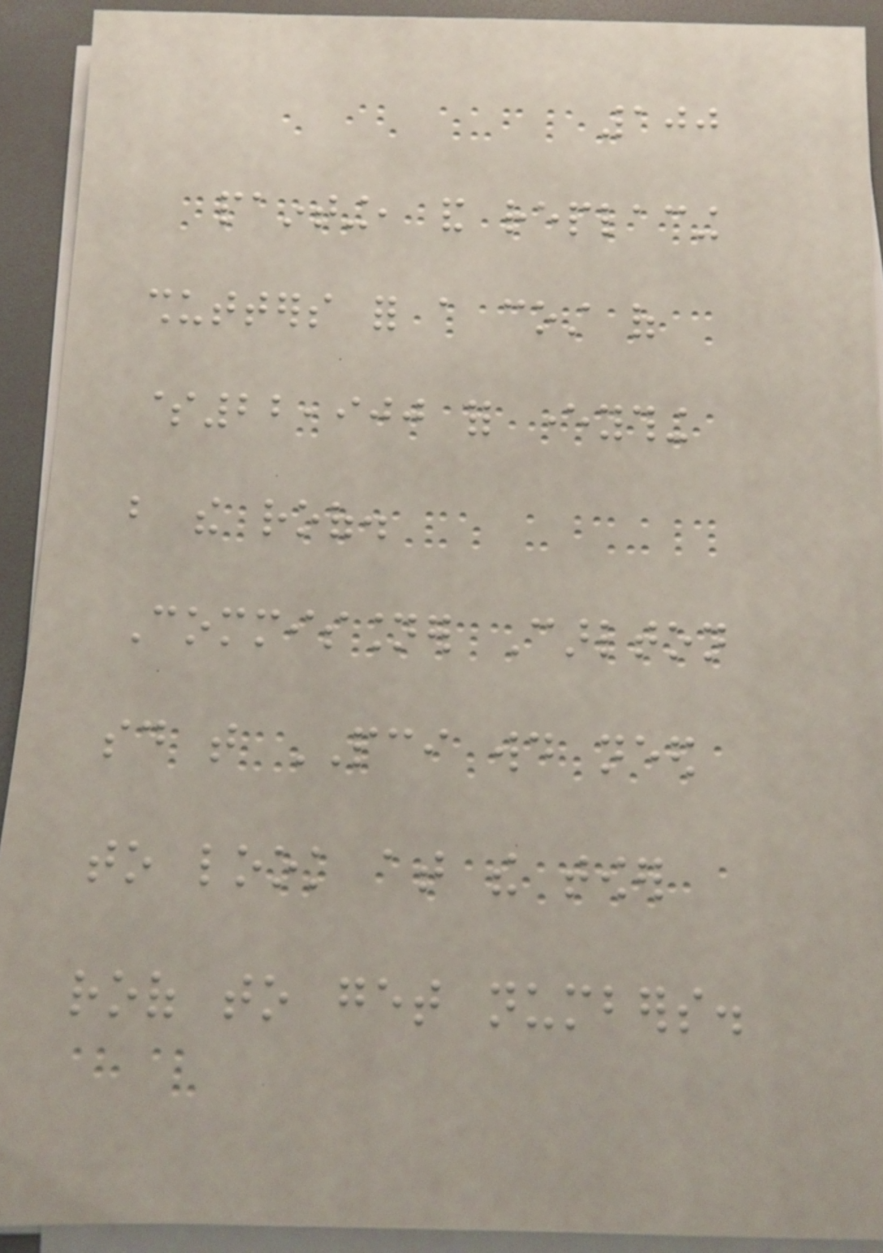100
painting, and replacing
shutters for a cost of
$22,900 for everything
but the roof.
Commissioner Carlton
said that PCI would need
to look at the tower
roof to get numbers.
